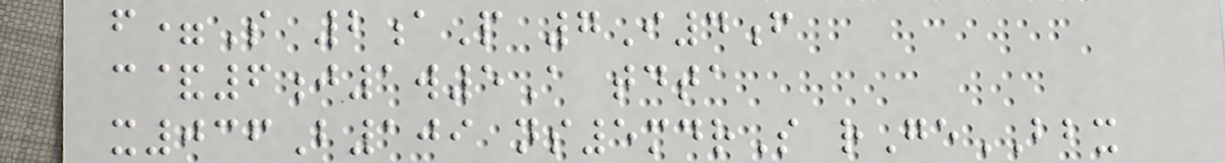f=S 2aP 7I4f
c&6j1w5A tdta
x036B109 ns5mdrS rGeBBX
